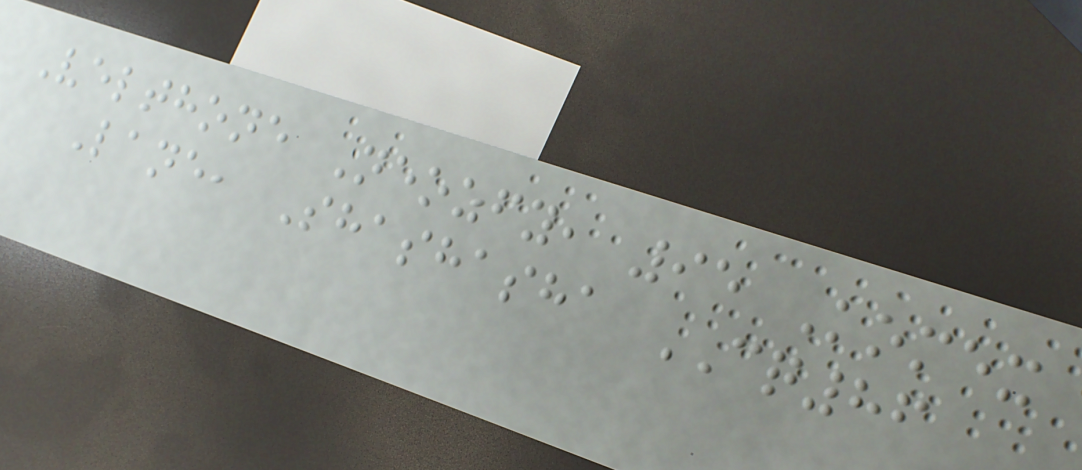Velthone Neozfy, 95 Komex
Lane, Shashasha CQ86
